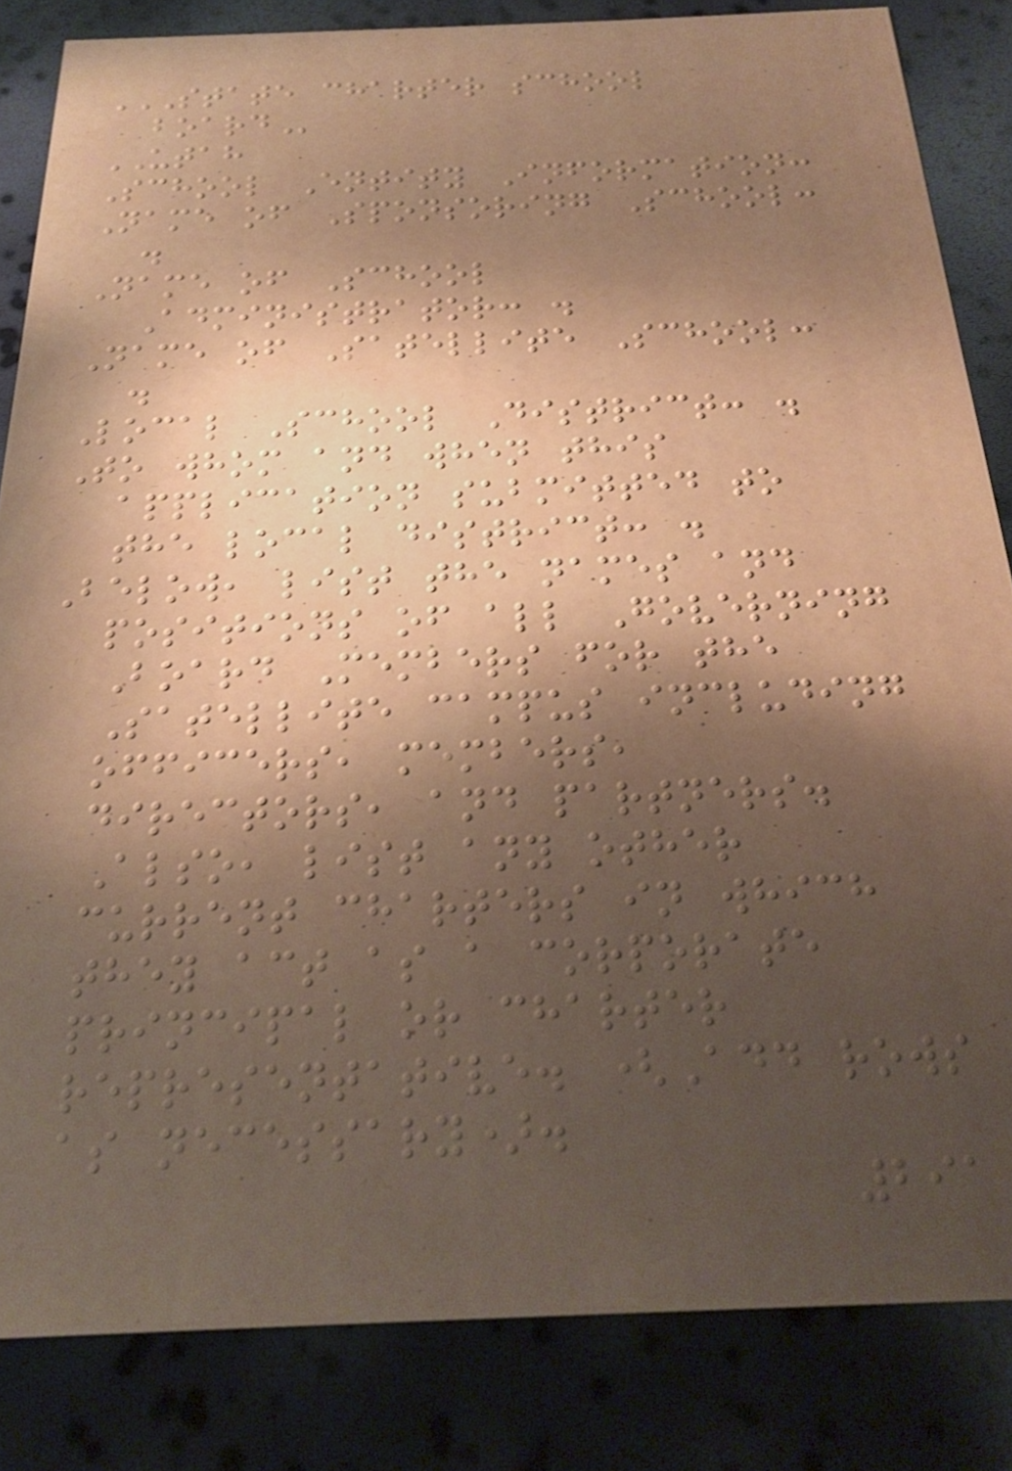STATE CHARTER SCHOOL
BOARD
UTAH
School Entity Information:
Name of Sponsoring School:
.
Name of School
Administrator: .
Name of Satellite School:
.
Local School District: .
To whom and when this
application submitted to
the local district: .
Below, list the names and
positions of all Governing
Board Members for the
Satellite campus including
officers, members,
directors, and partners.
Also, list any other
current charters in which
they act as a corporate
principal or charter
representative. (Add rows
as necessary).
291
